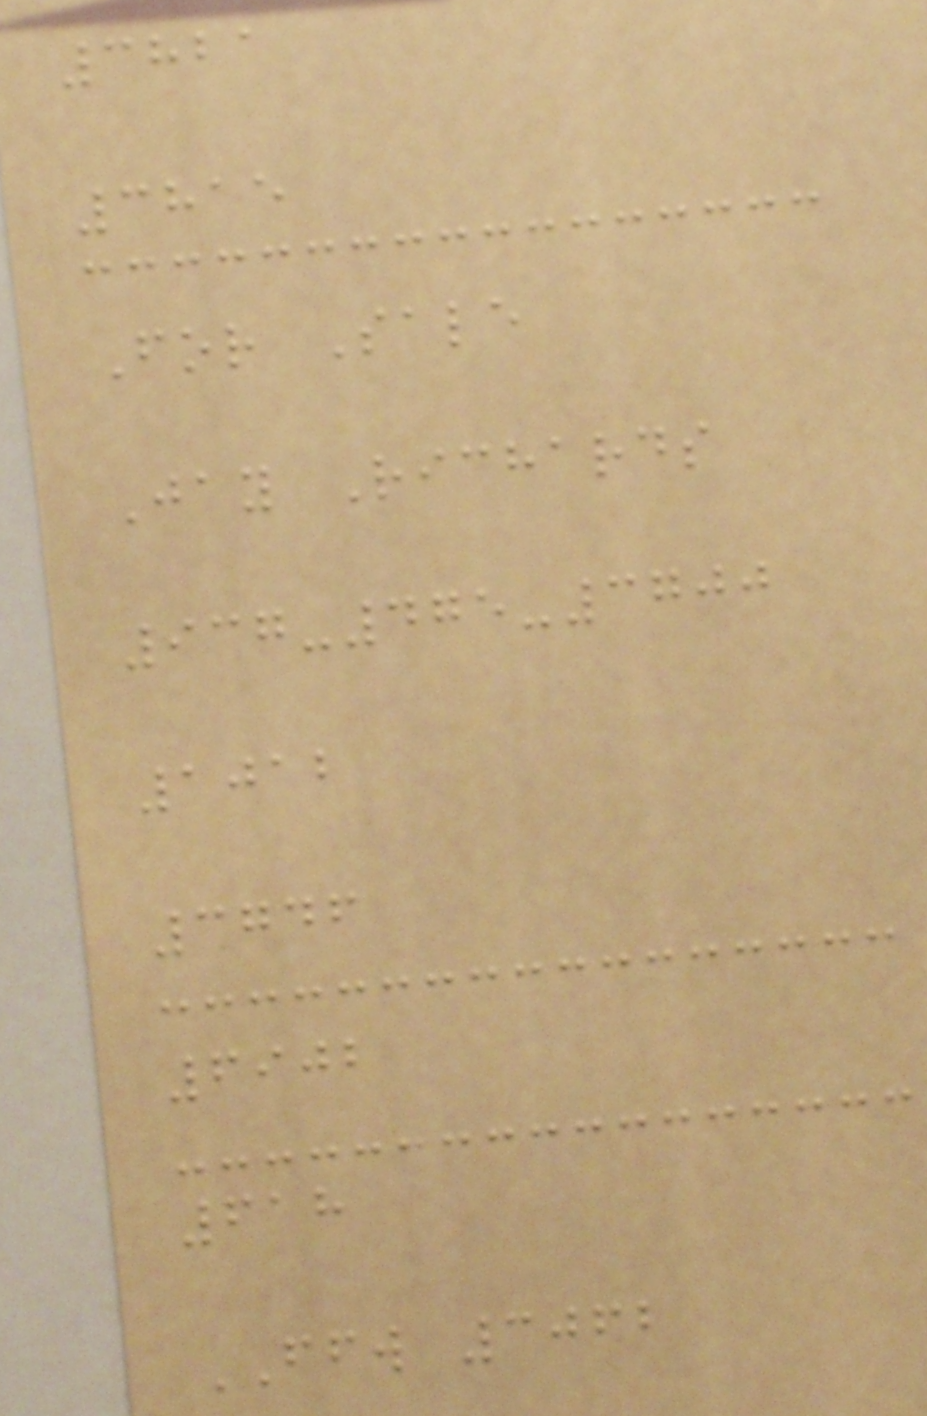3821
3815
For Sale
Jay Richards
937-475-3700
1012
3746
6902
618
FFW 3062
